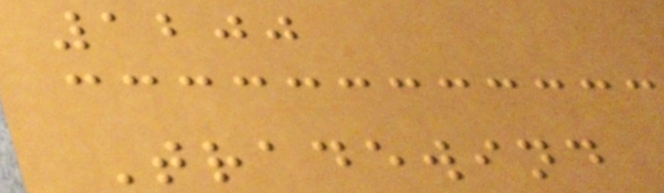1200
Tradewind
